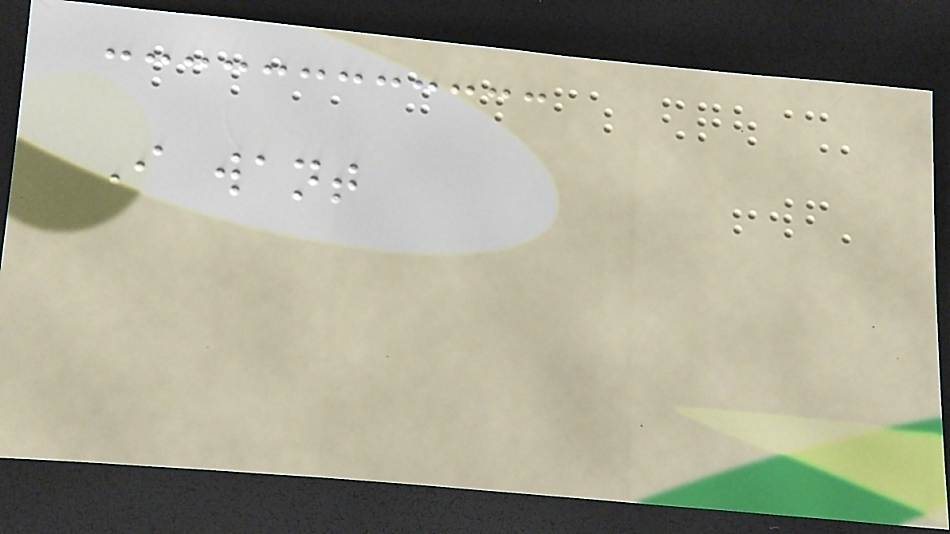I want
